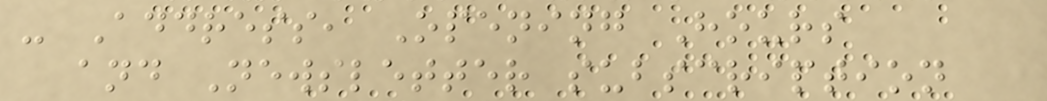- Address, Opening Hours
and Newsletter subscription
